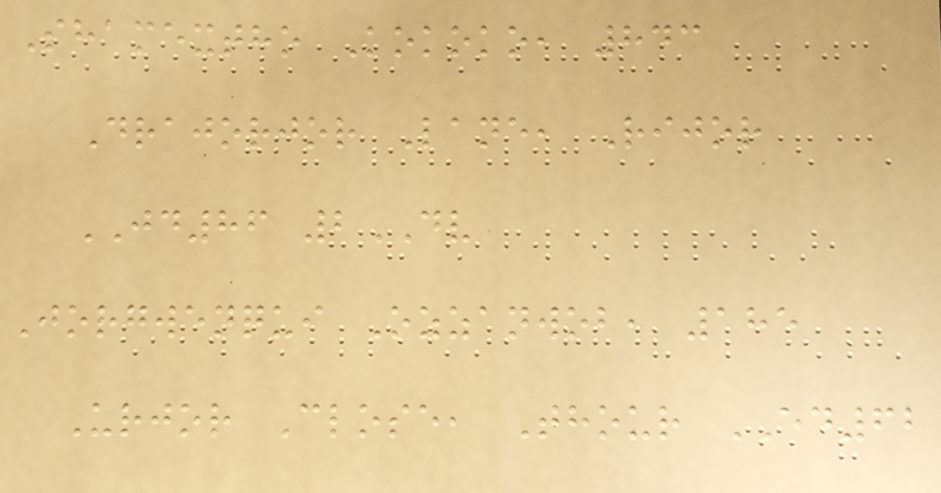Shamextho Kokoko, 843
Drajorjor Lane, Rijor
JD86 2DV
Jorgwenqui Ozzanwob, 185
Urjor Close, Thour ED62
